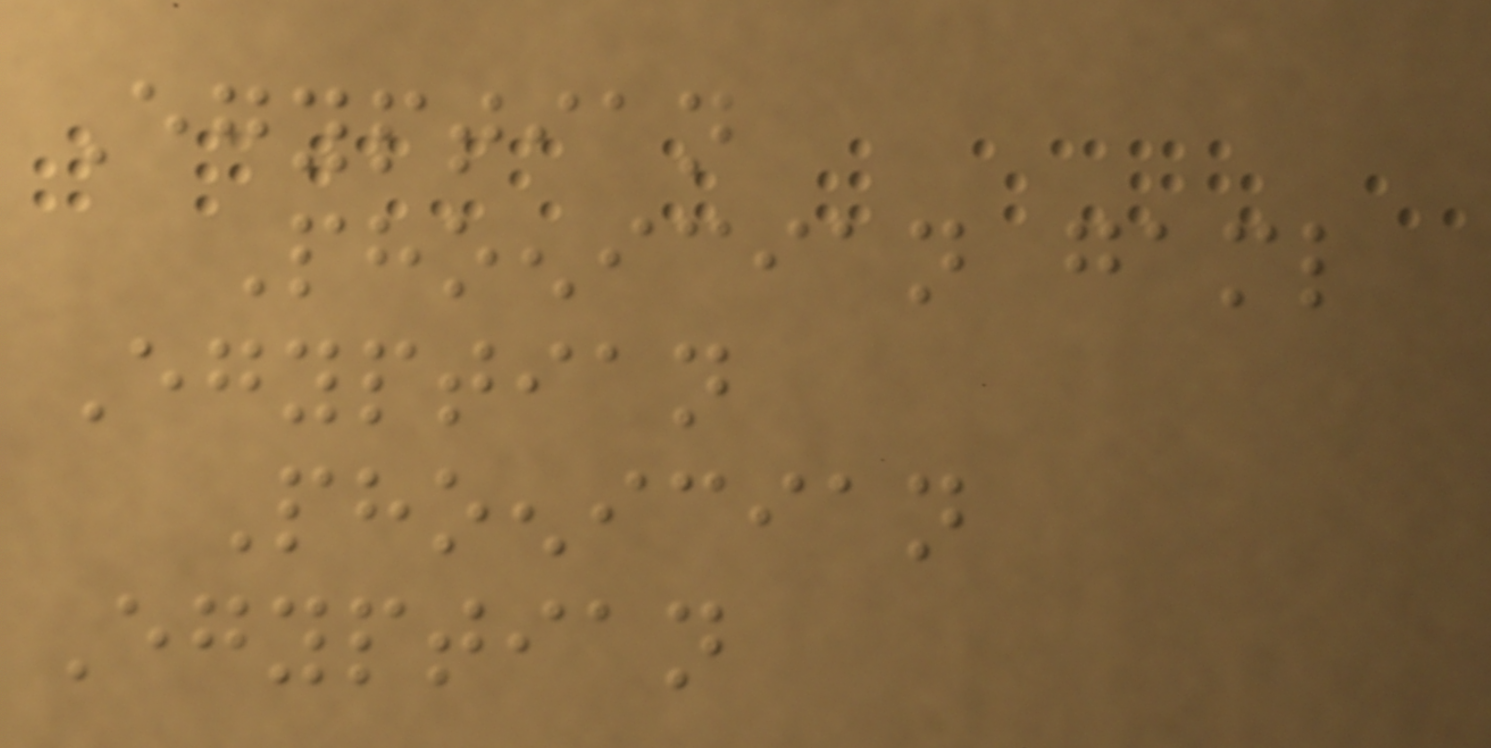Egyptian
Phoenician gaml
Egyptian
Phoenician
Egyptian
